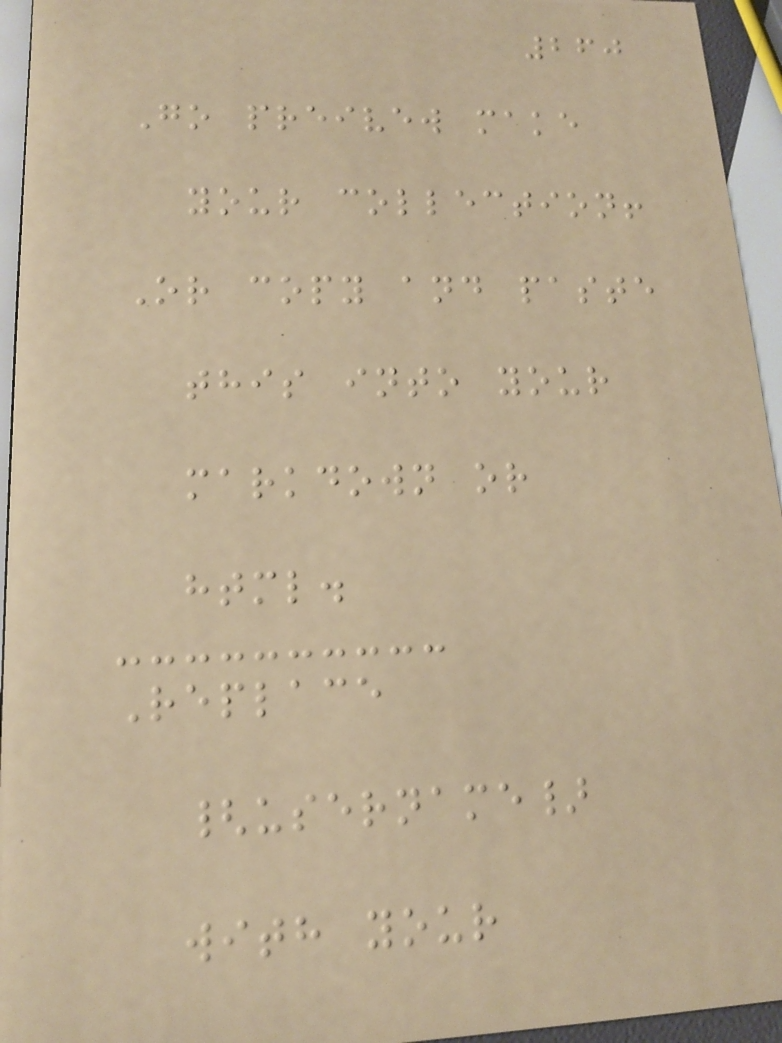260
Go preivew make
your collection!
Or copy and paste
this into your
markdown or
html.
Replace
{username}
with your
